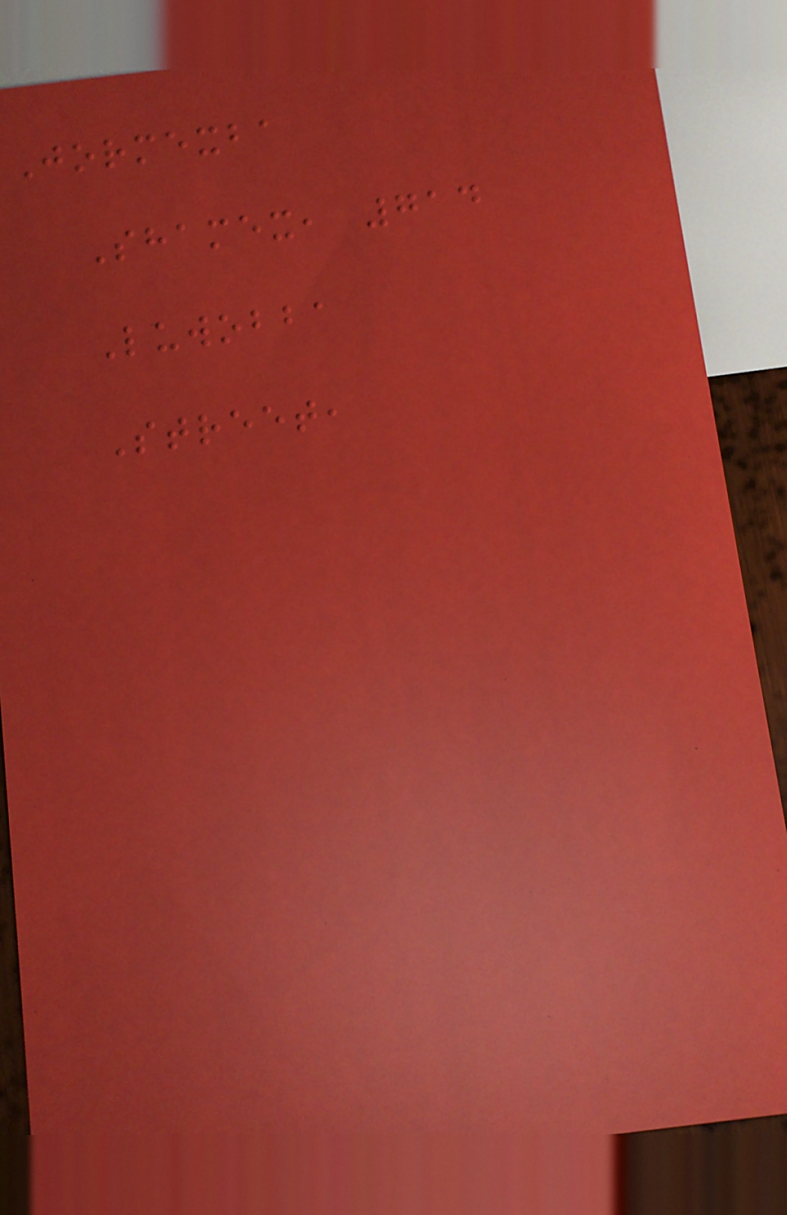Jormexba
Shamex, 714
Luwobba
Street,
